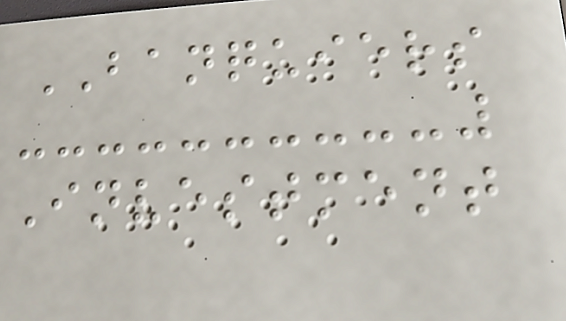BANQUIERS
Investment
